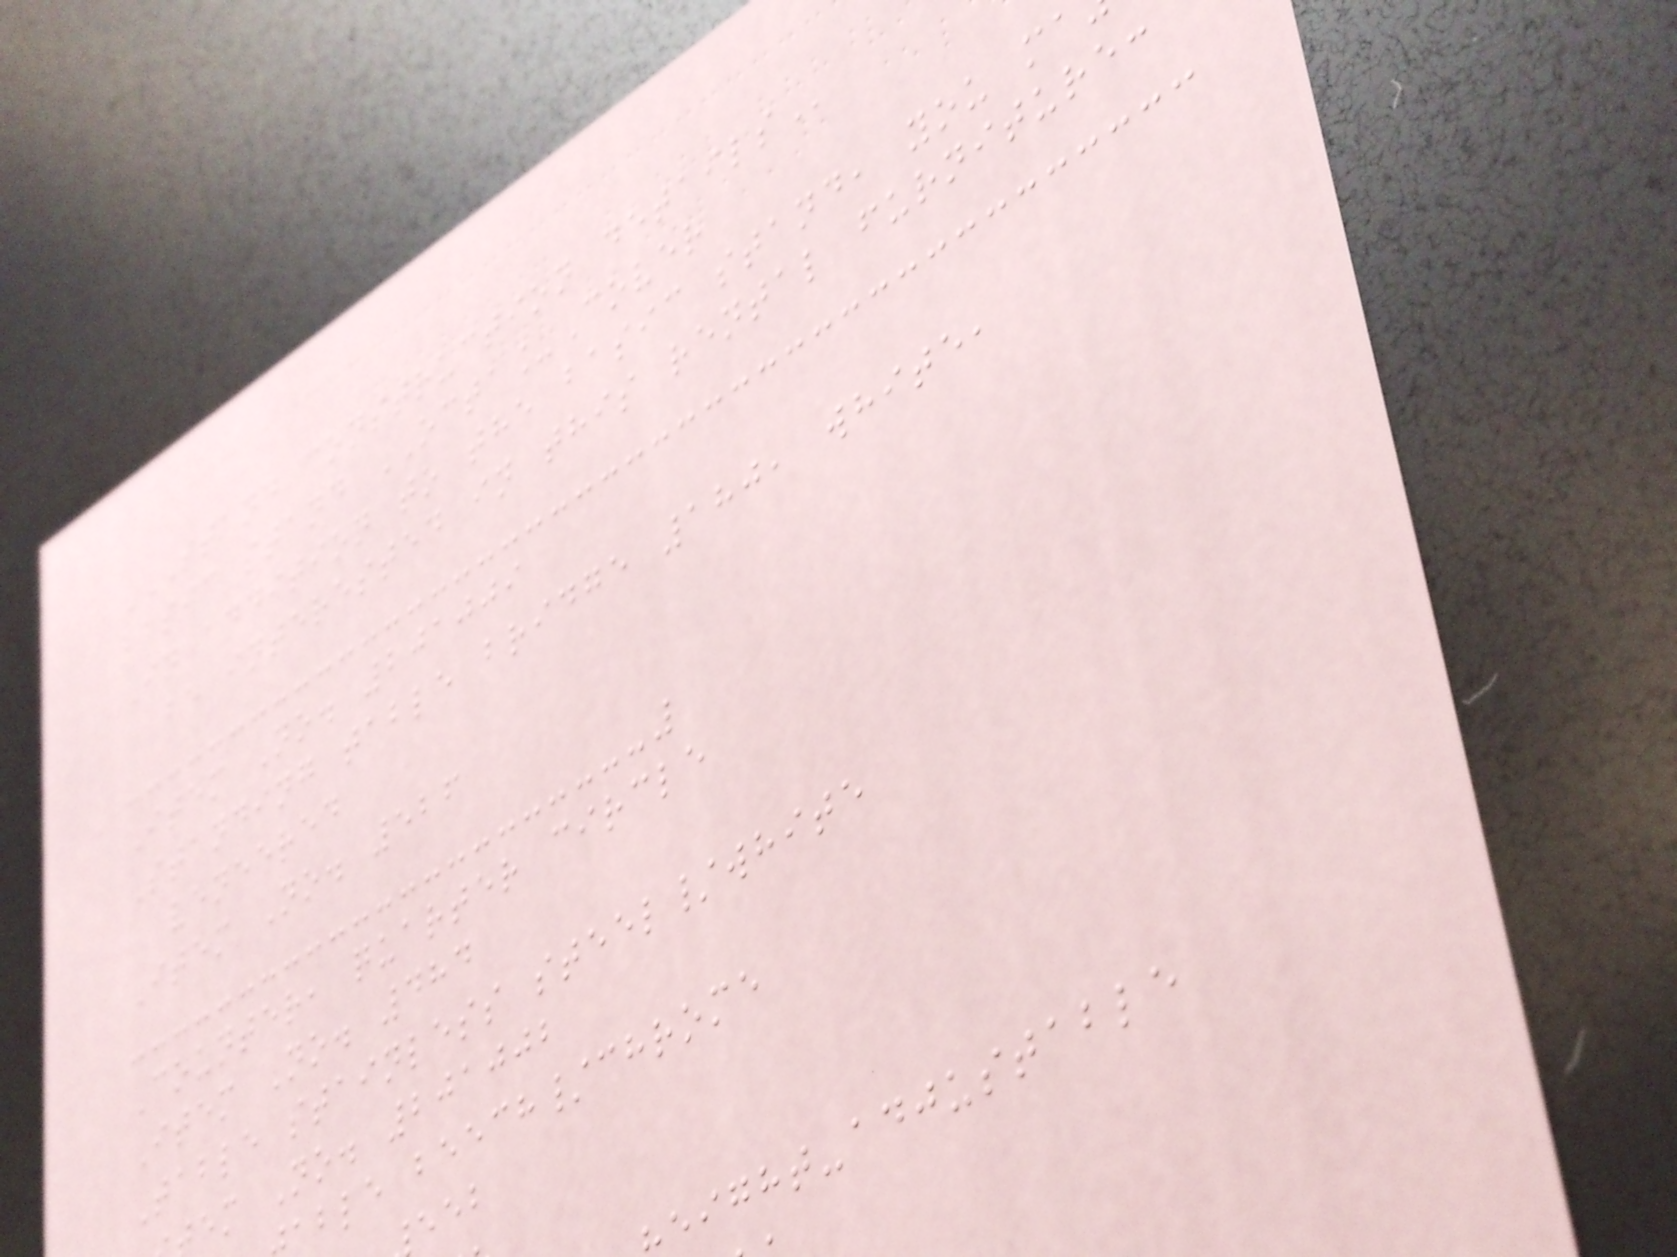STAND CONSTRUCTION DETAILS
basic stand OCTA_Cover
In addition to the basic stand, you ma
be interested in this rental furniture:
Item No. 201009
Standing table bridge 180, white,
veneered
Item No. 526
Counter, quarter circle
Item No. 484
Table stainless steel/white
em No. 201002
able beech/chrome
eight-adjustable
